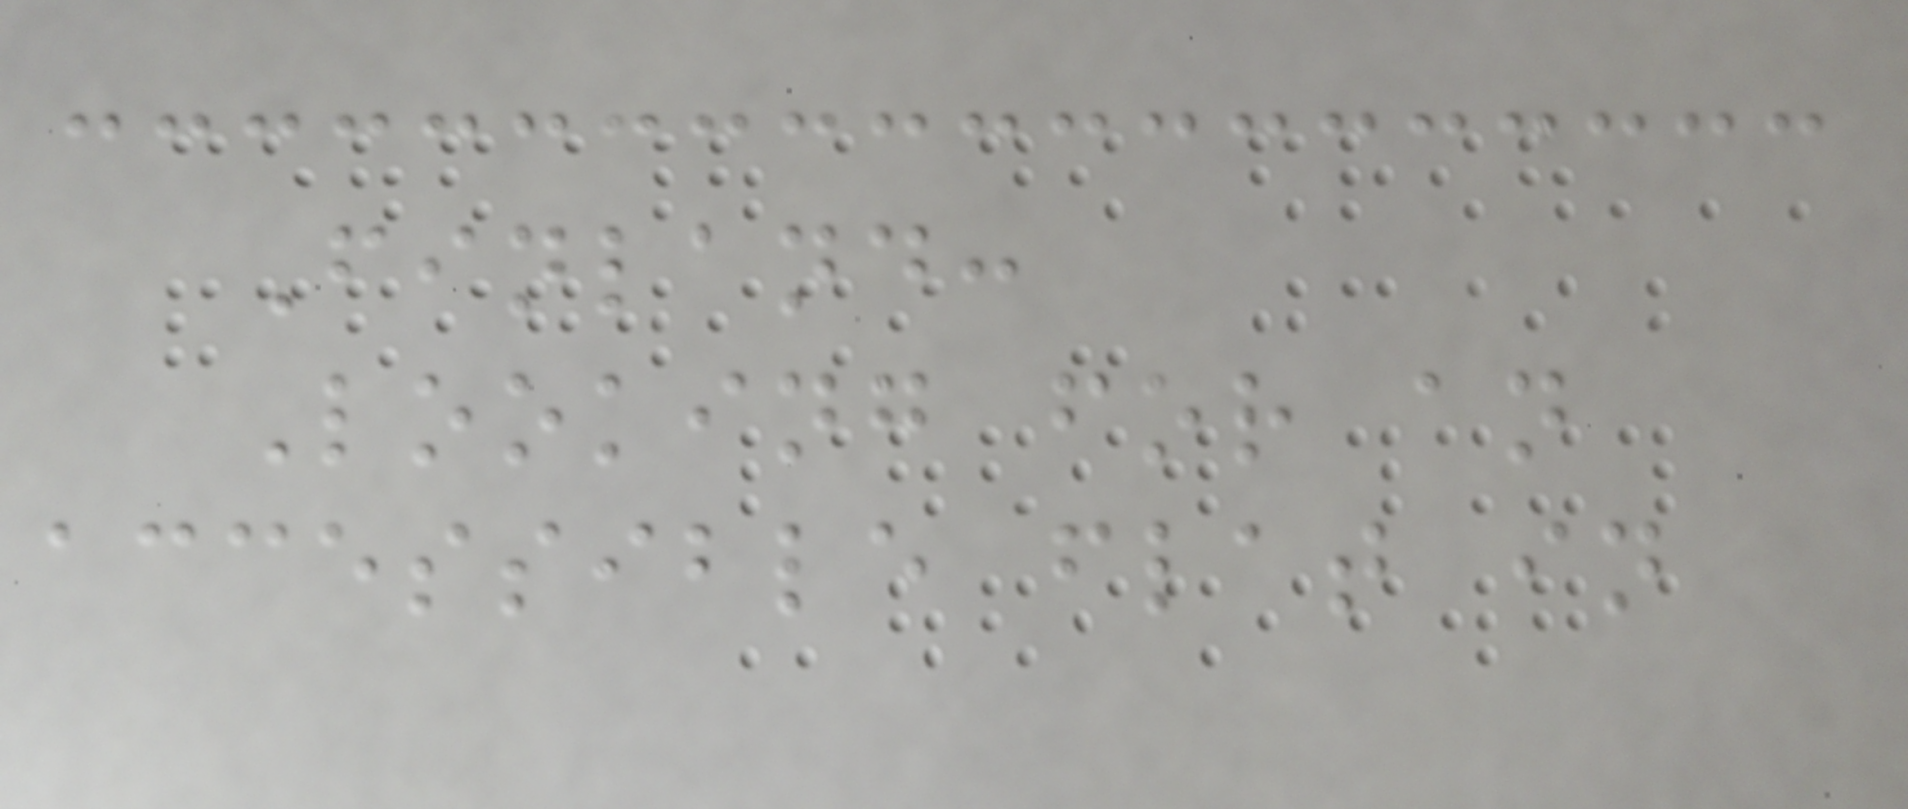Finland:
Looking for an
accessible flat in
